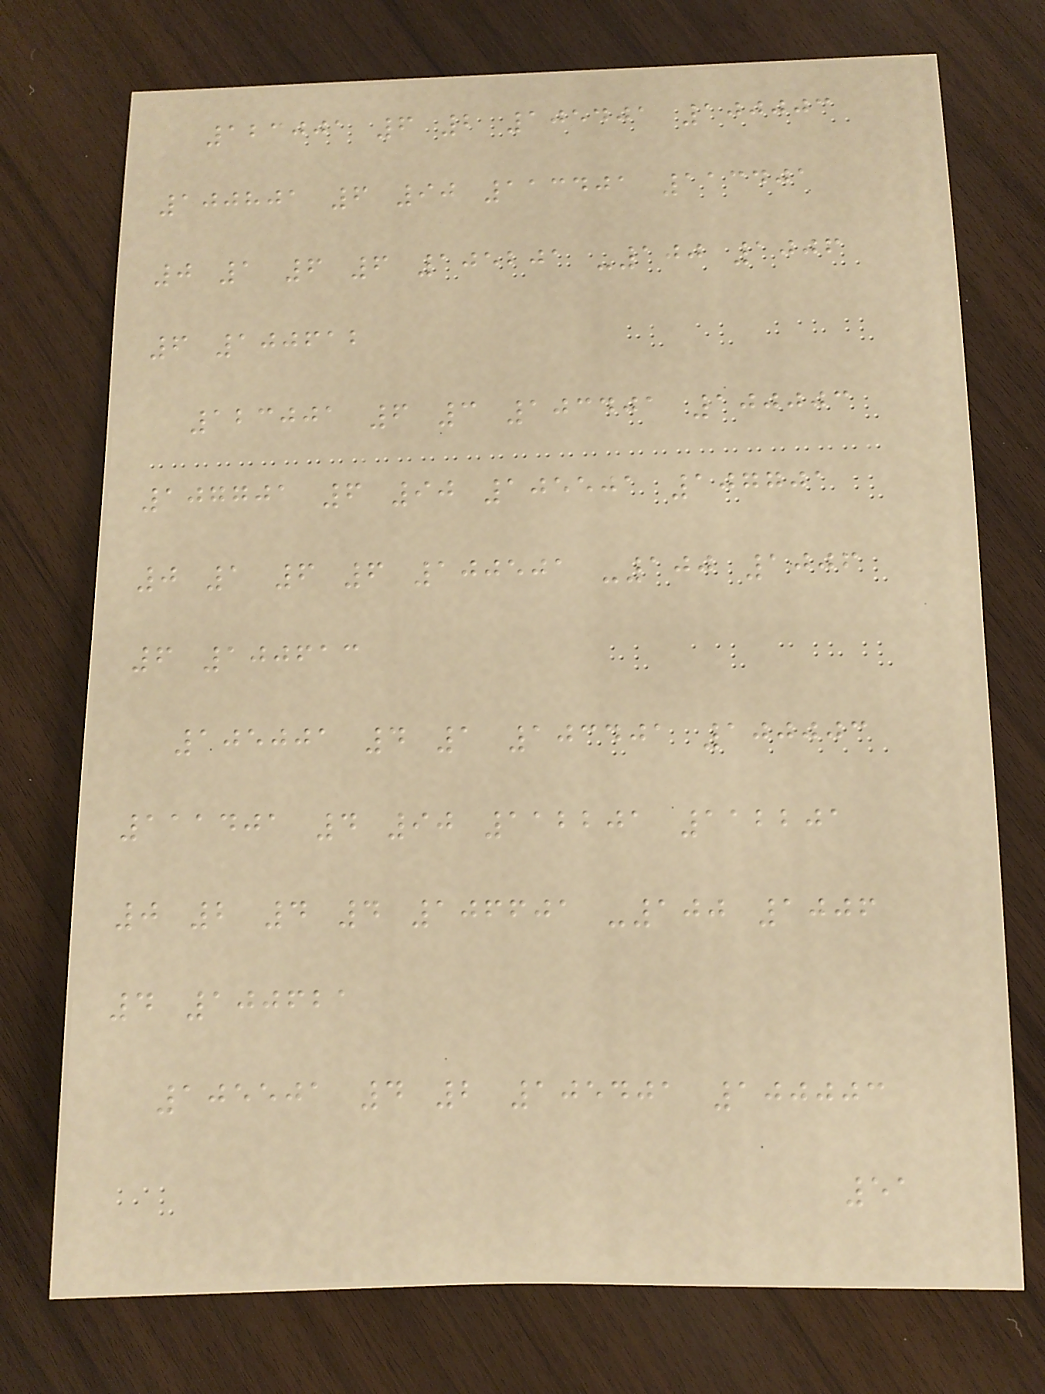123001 6 2 105401 100003
100801 6 90 113401 113401
0 1 6 6 105201 -100 1006
6 100612
123001 6 3 103401 100003
107701 6 90 105501 107701
0 1 6 6 100501 -100 1006
6 100613
105001 4 1 103401 100003
111401 4 90 112201 112201
0 2 4 4 106601 -100 1006
4 100621
105501 4 2 105401 100003
51
